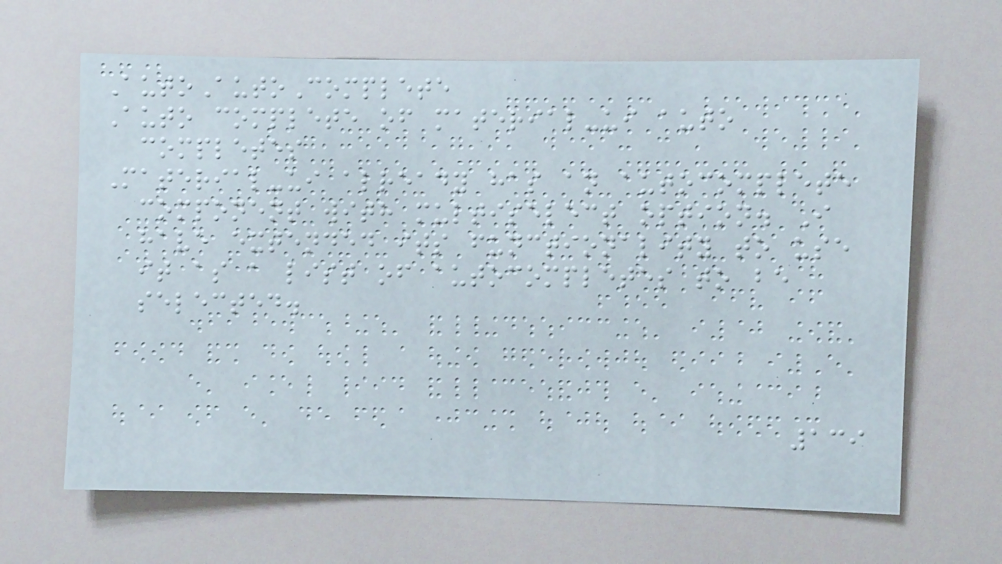AutoAutoComplete
Auto complete of material-ui auto
completes
Material-ui already has an autocomplete
component with multiselect option. I
have extended its functionality to use
it as a list of autocompletes to be
selected.
139
